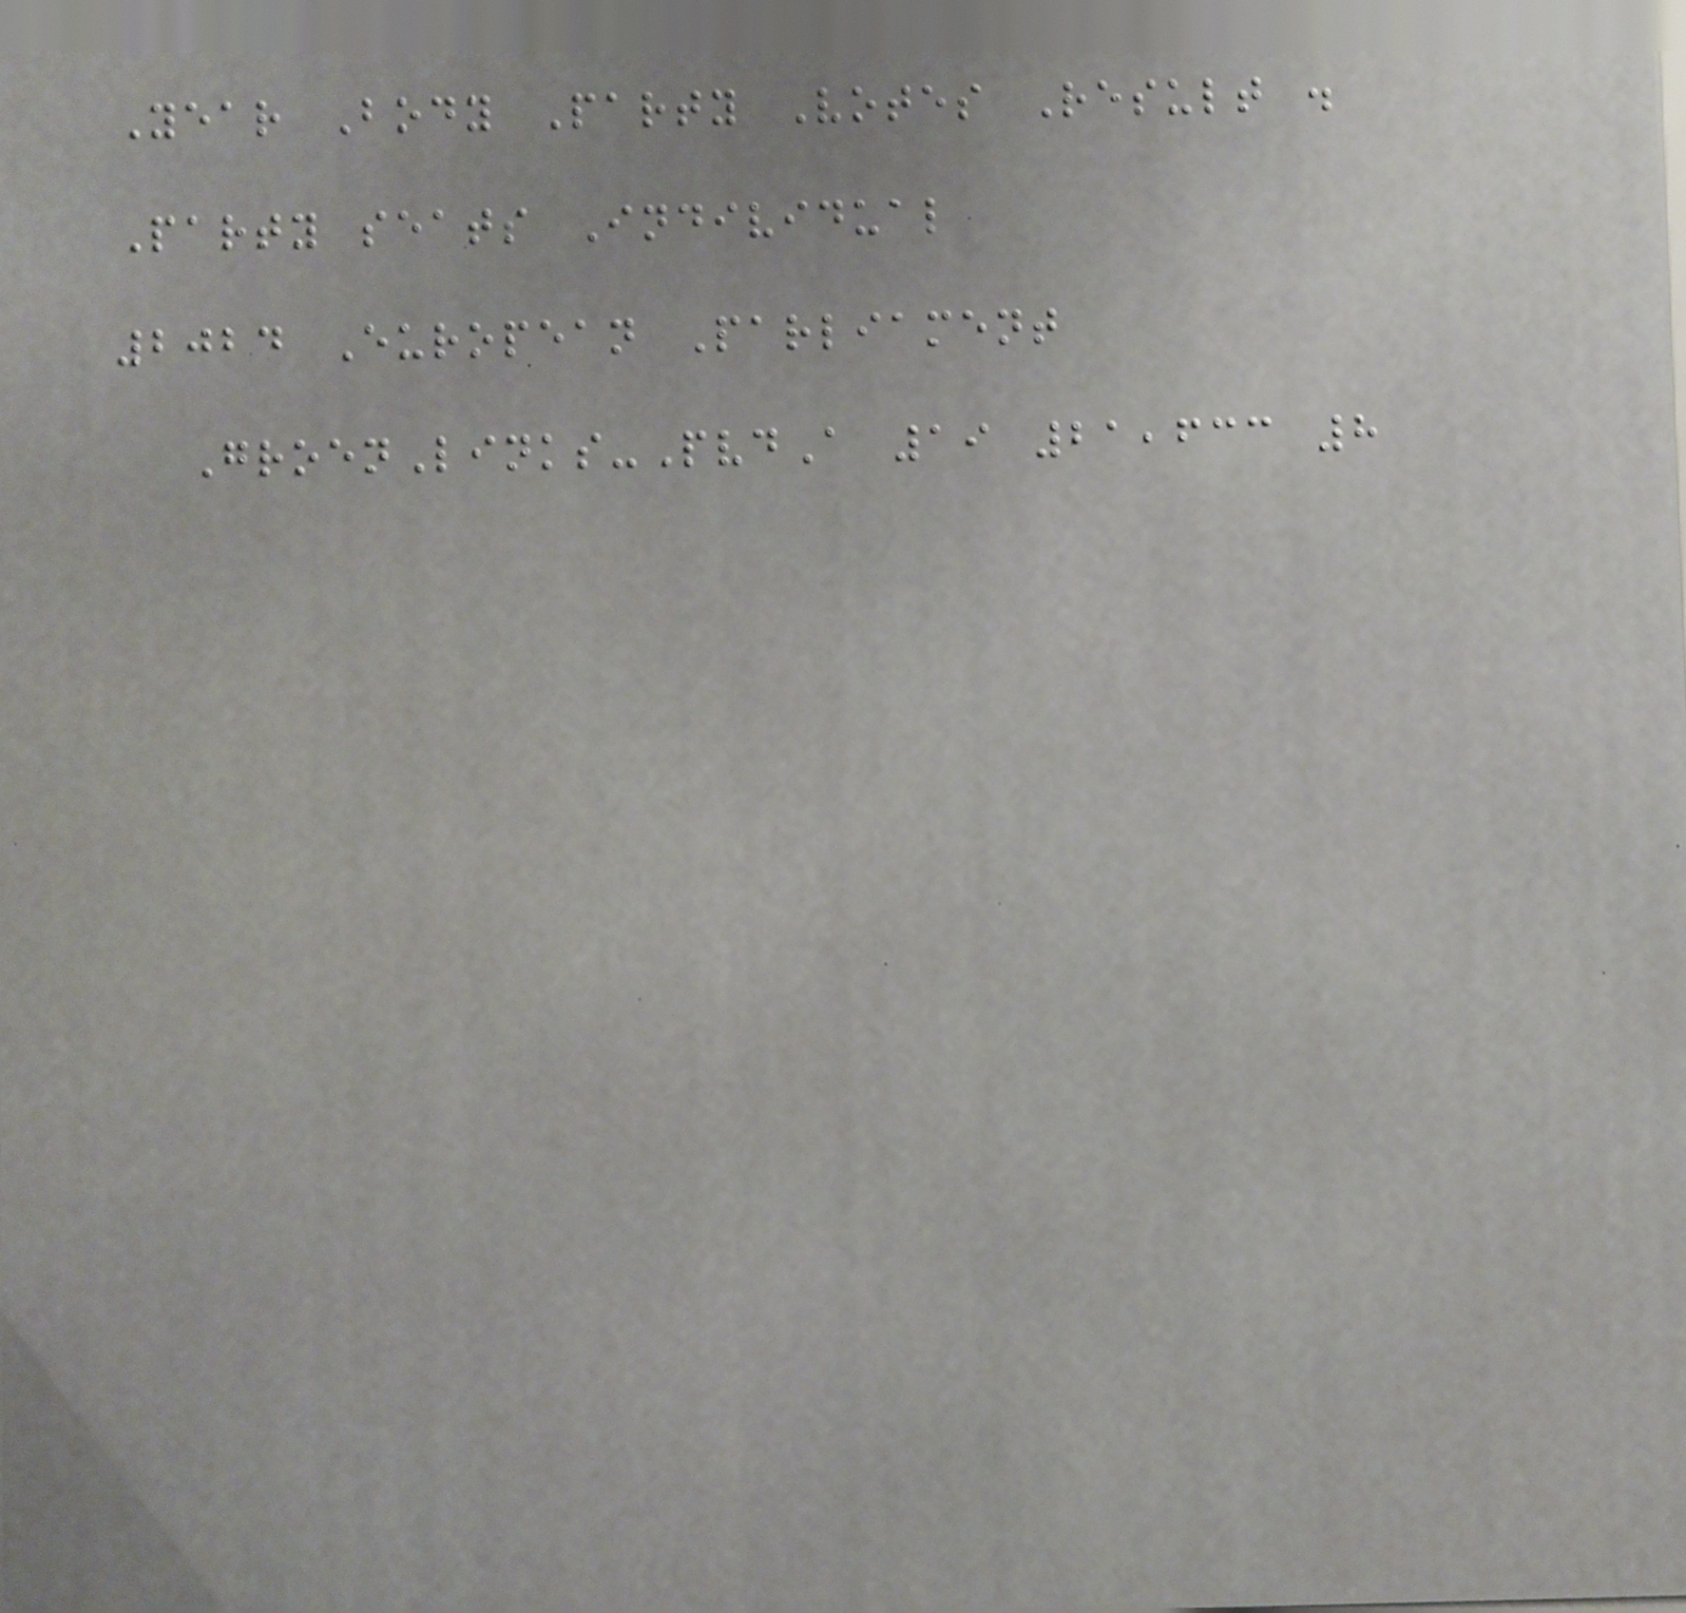Year Body Party Votes Result .
Party seats Individual
2024 European Parliament
GroenLinks-PvdA 19 21,633 8
